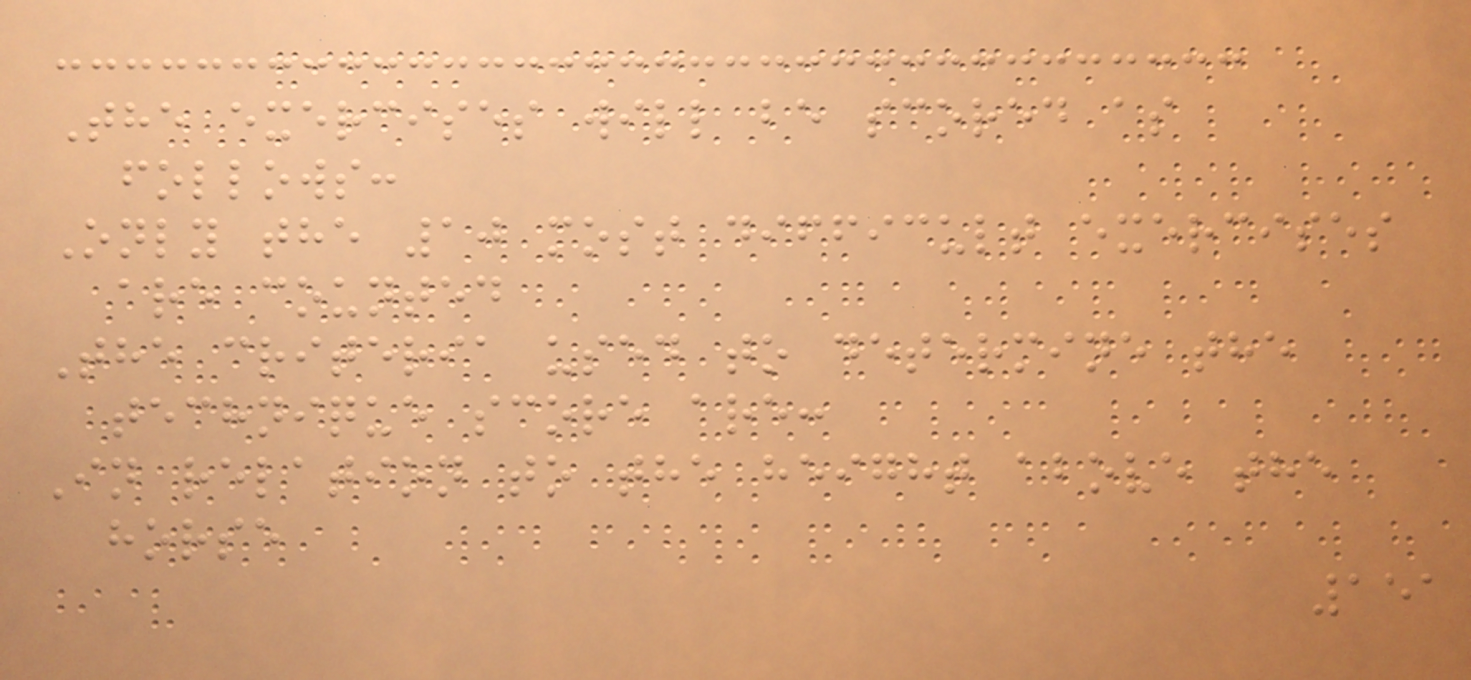The exercises will be scored as
follows:
Only the 10 most difficult exercises
are counted
The criteria used to determine the
technique score are:
In relation to the height above the
horse
151
